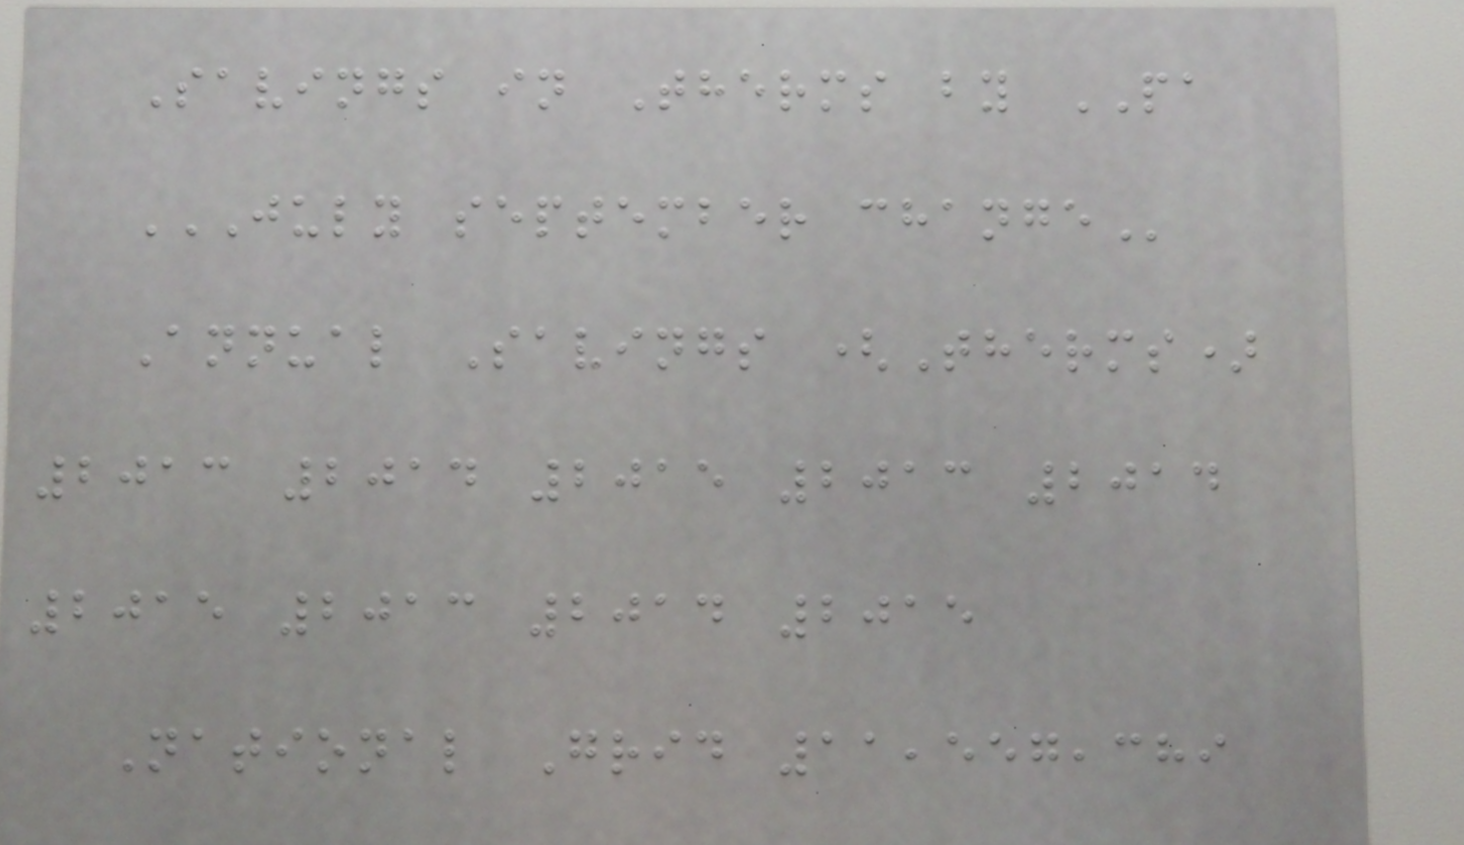Savings in Therms by PA
JULY SEPTEMBER CHANGE
Annual Savings (Therms)
2013 2014 2015 2013 2014
2015 2013 2014 2015
National Grid 11,557,389
